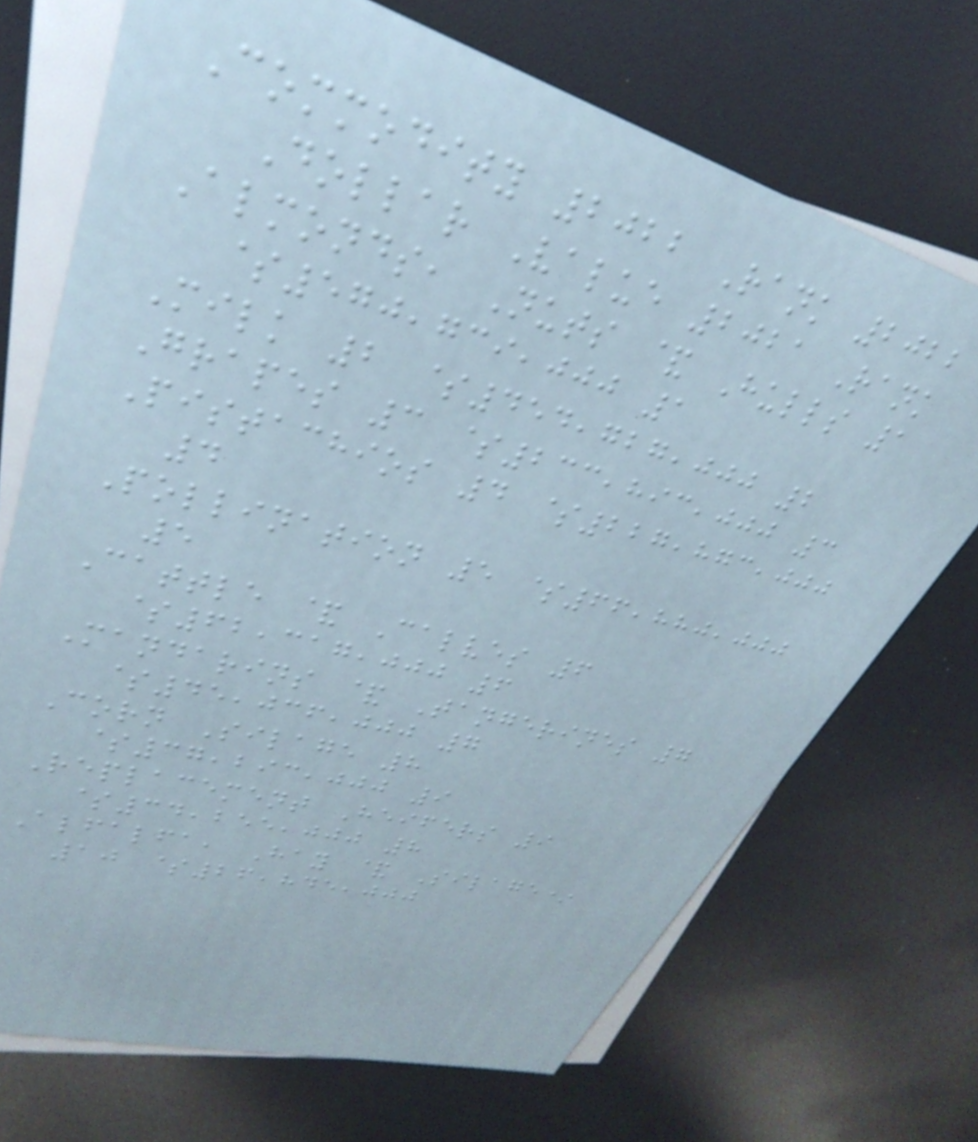Commodity 2022 Rank 2022
Dollar Value 2021 Rank
Almonds, Nuts & Hulls 1
$570,739,000 1
Milk 2 $454,727,000 2
Grapes 3 $233,893,000 3
Pistachios 4 $227,873,000
4
Pollination 5 $66,880,000
5
Cattle & Calves 6
$62,317,000 6
Mandarins & Tangerines 7
$45,036,000 7
Corn Silage 8
$37,293,000 9
Replacement Heifers 9
$34,255,000 8
Alfalfa, Hay & Silage*
10 $26,845,000
